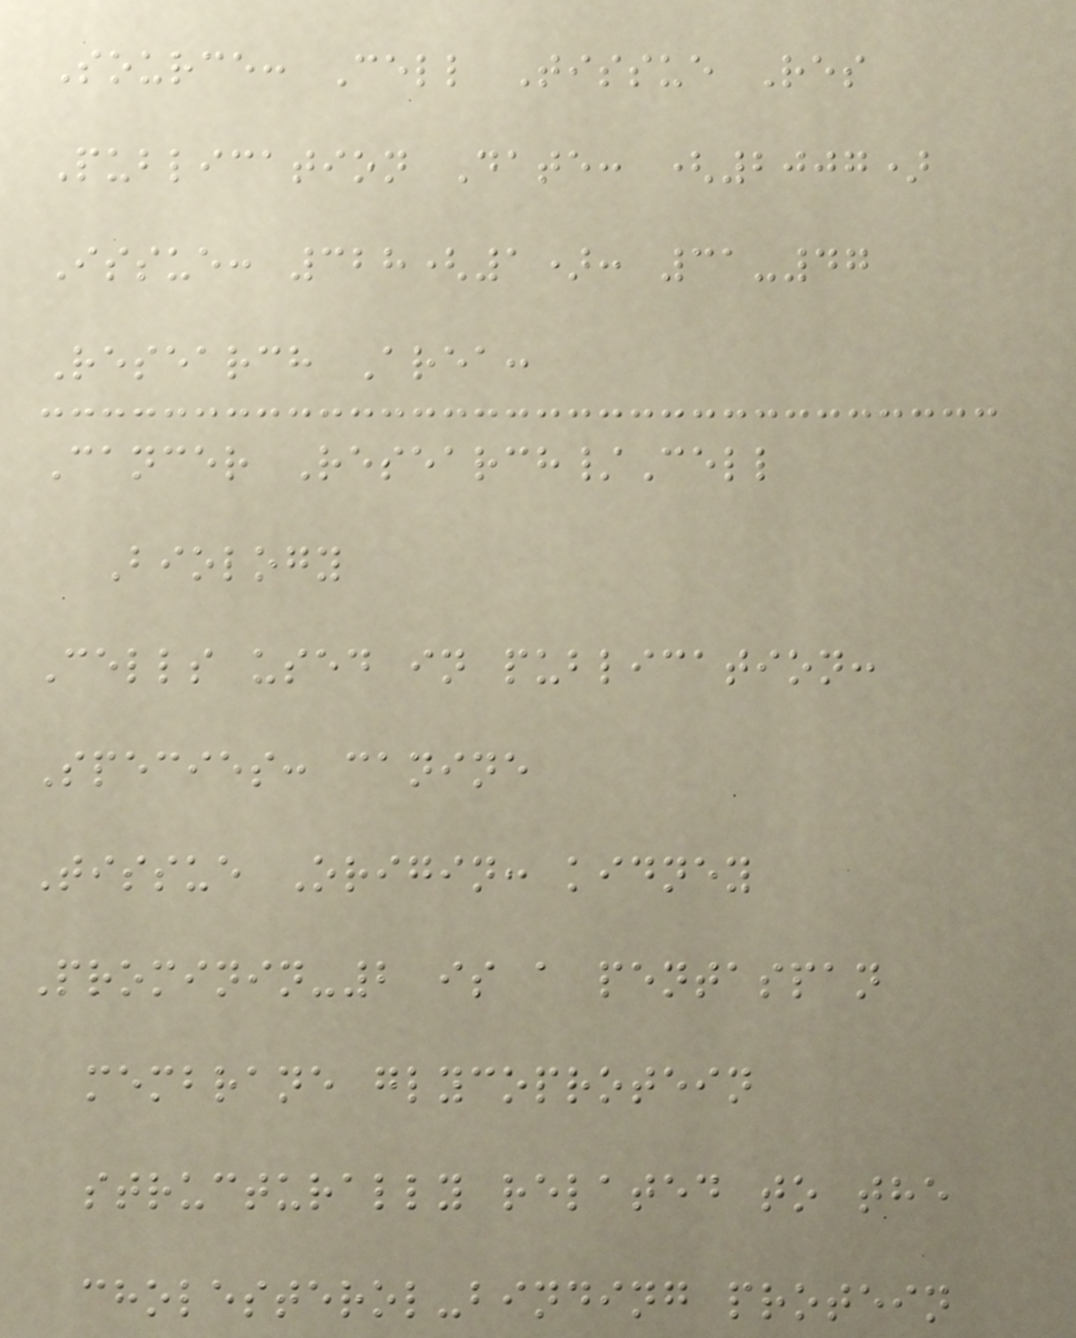Source: Cell Tissue Res
Publication Date: (2007)
Issue: 328(1): 31-47
Research Area:
Cancer Research/Cell
Biology
Cells used in publication:
Species: canine
Tissue Origin: kidney
Prominin-2 is a pentaspan
membrane glycoprotein
structurally related to the
cholesterol-binding protein
